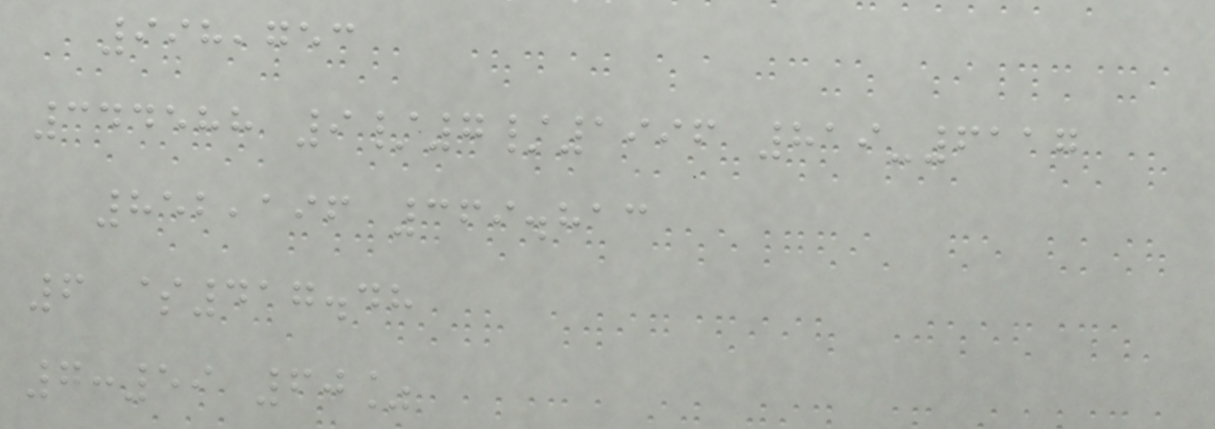998,753
344588 9/7/1996 819-6117
852,196 369.813
6 $417.48
7:59 60%
